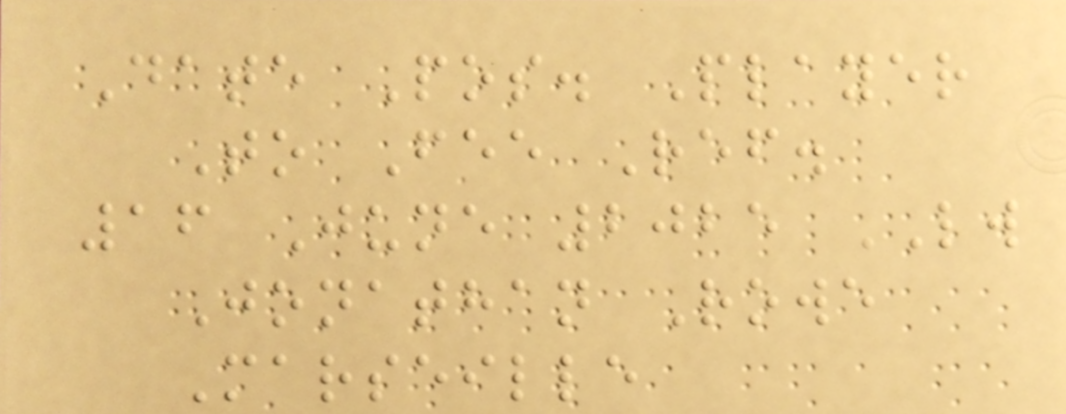Date Pos. Player
To Fee Ref.
16 June 2025 LW
Jonathan Rowe
Marseille
